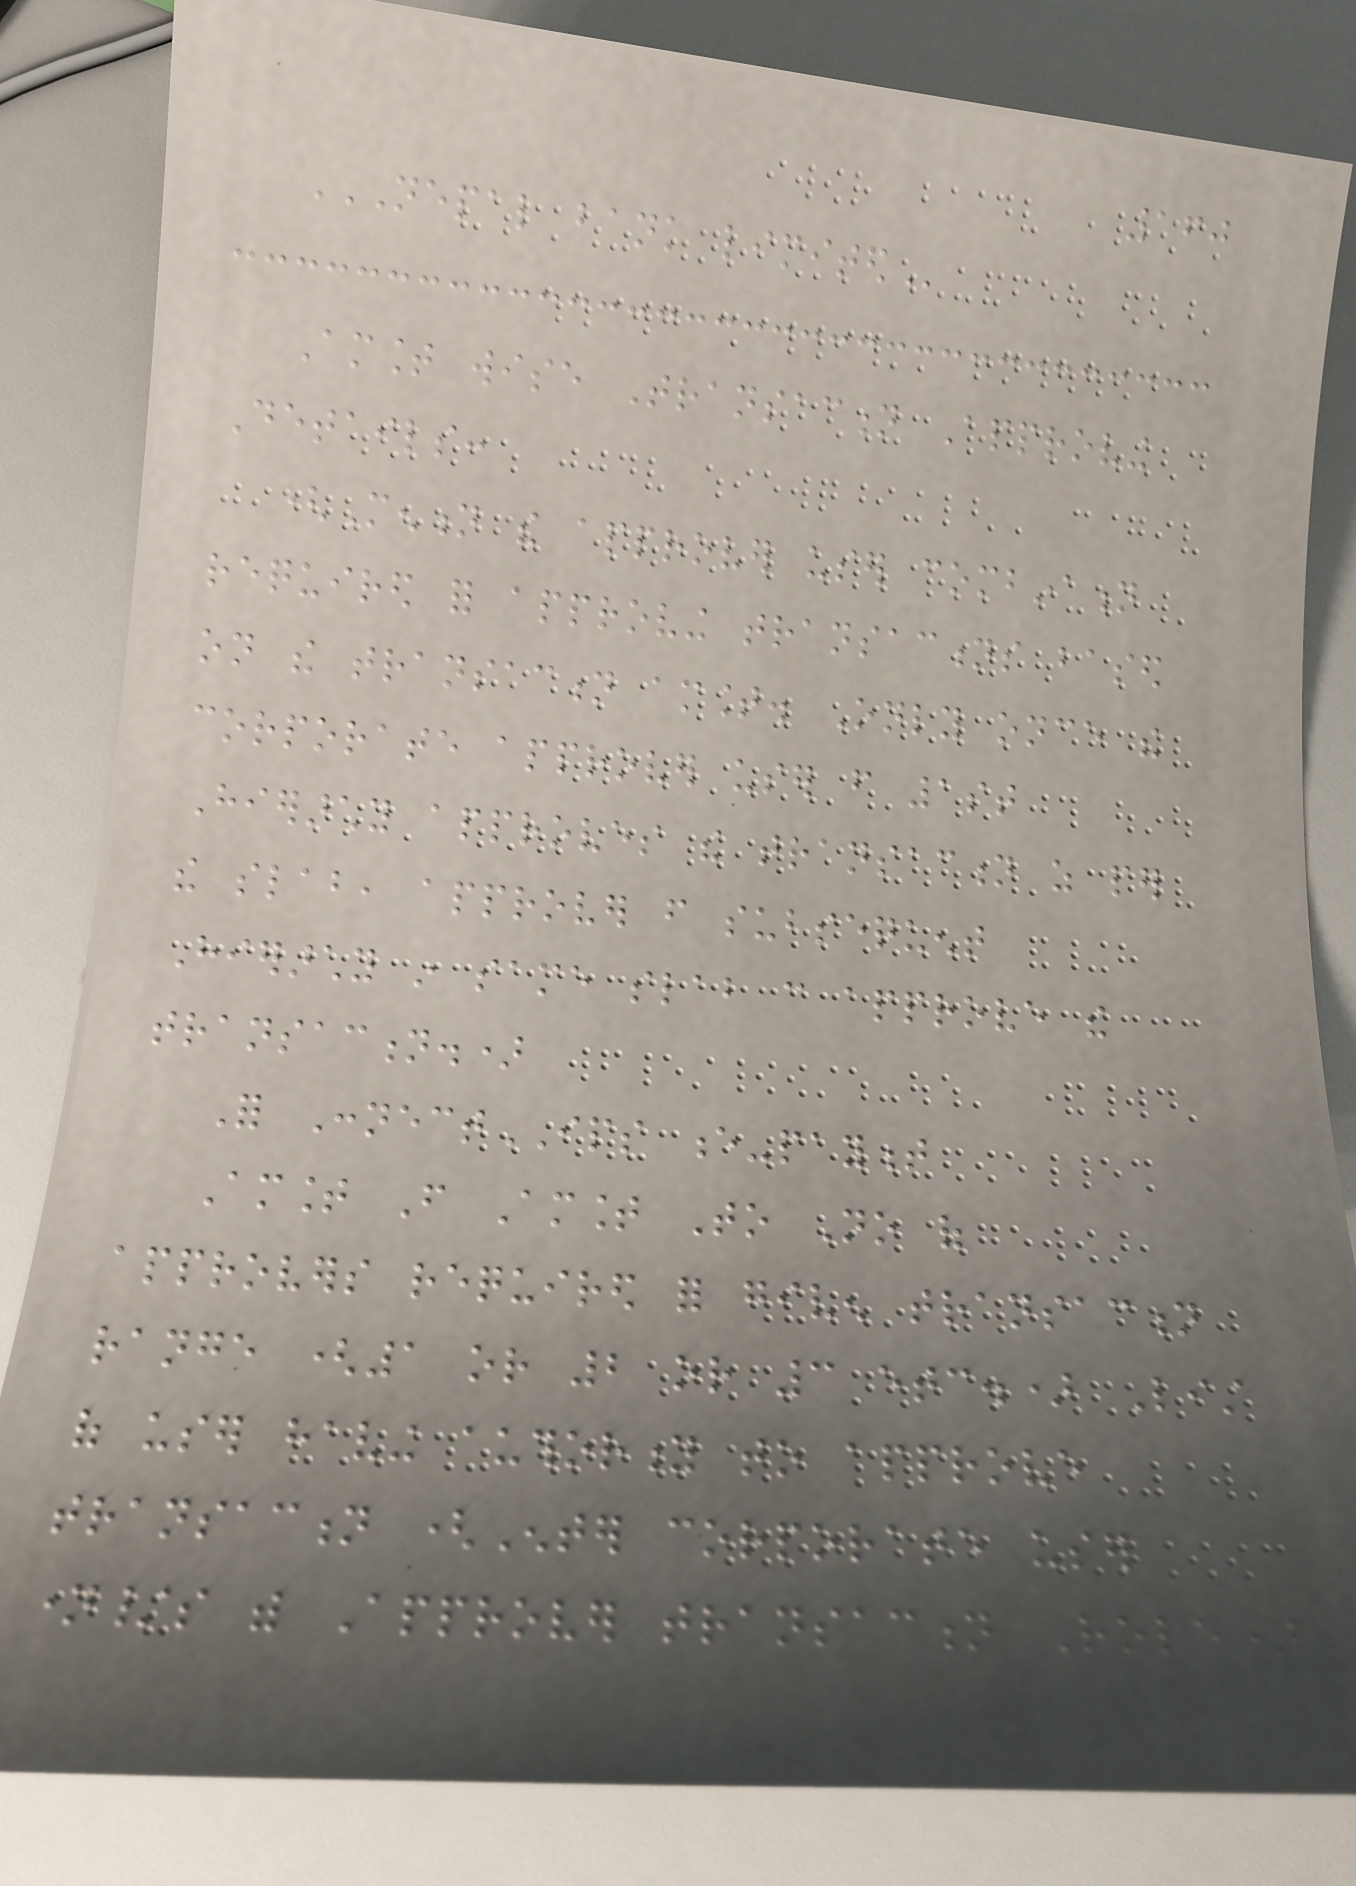160
NEPAL BANK LIMITED
Amount wise Transaction Approving
Details:
(Mention the approver user combination
required for approving transactions based
on the transaction amount. Only once the
corporate approver user from 1st
Hierarchy approves the transaction as per
the slab, approver from subsequent
Hierarchy in same slab can approve the
transaction.)
For ConnectIPS e-payment
Amount From Amount To No of
approvers required for given transaction
range (1 or 2 or 3 etc.) List
of user having authority to approve
transaction (Enter corporate user
name/s with Approver transaction Role)
